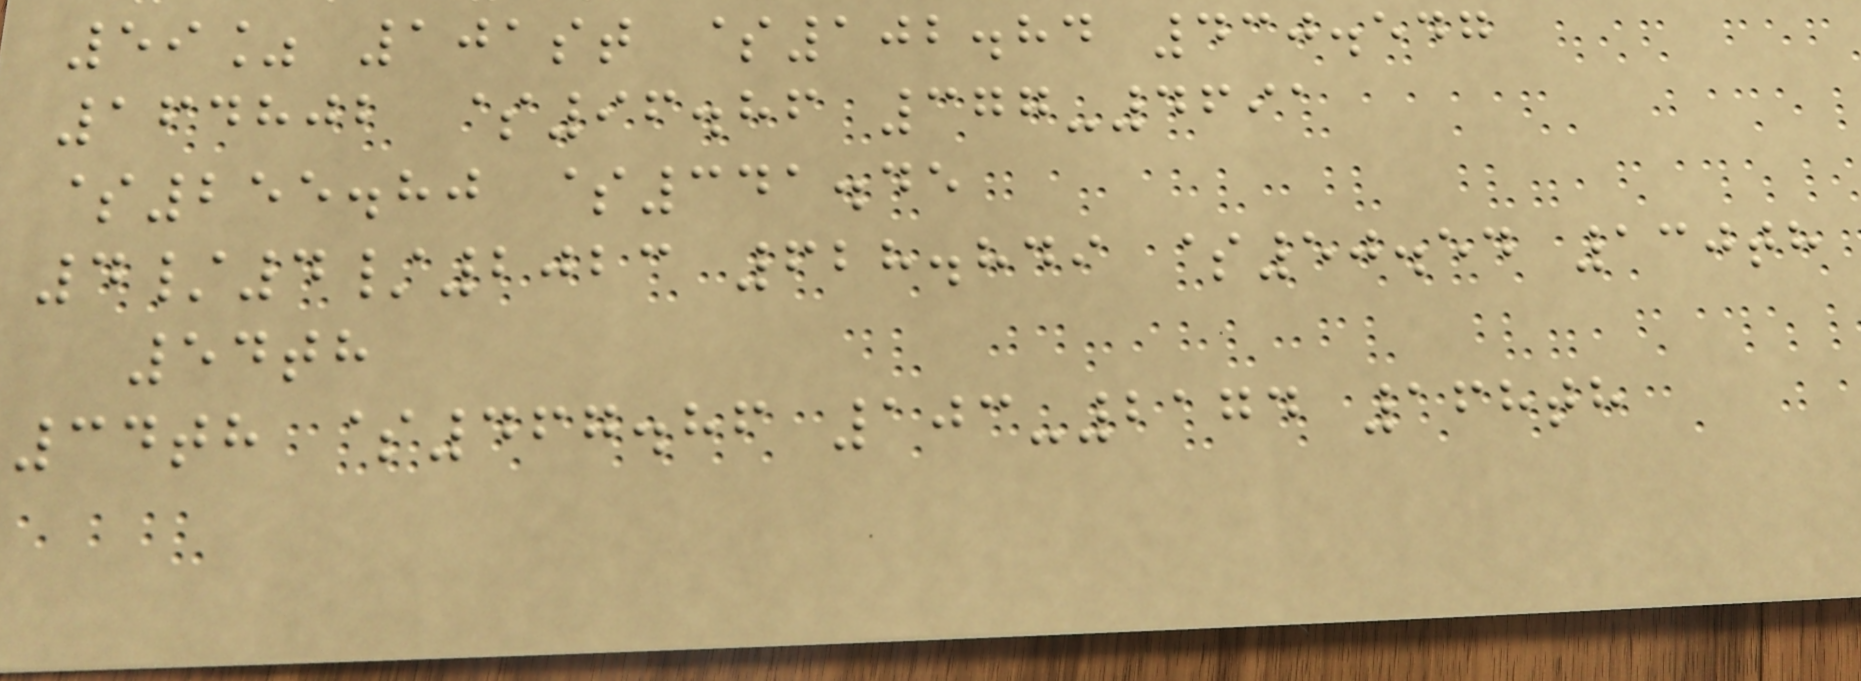59% 101st $102.84 430.547
164802 $96.86 377-4691
$255.80 $341.45
4/4/2023 628.849 $50.54 130th
54th
34th $467.86 103-2174 168th
